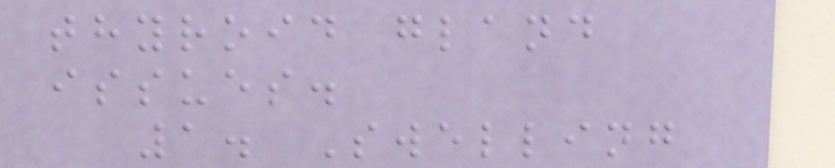thyroid gland
issues.
1. Swelling
